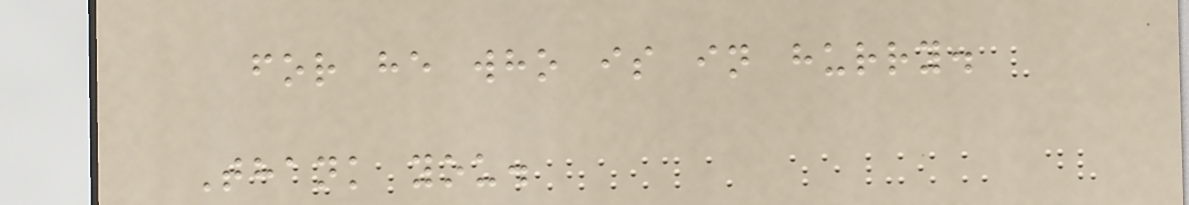for he who is in hurry.
Thank you.
